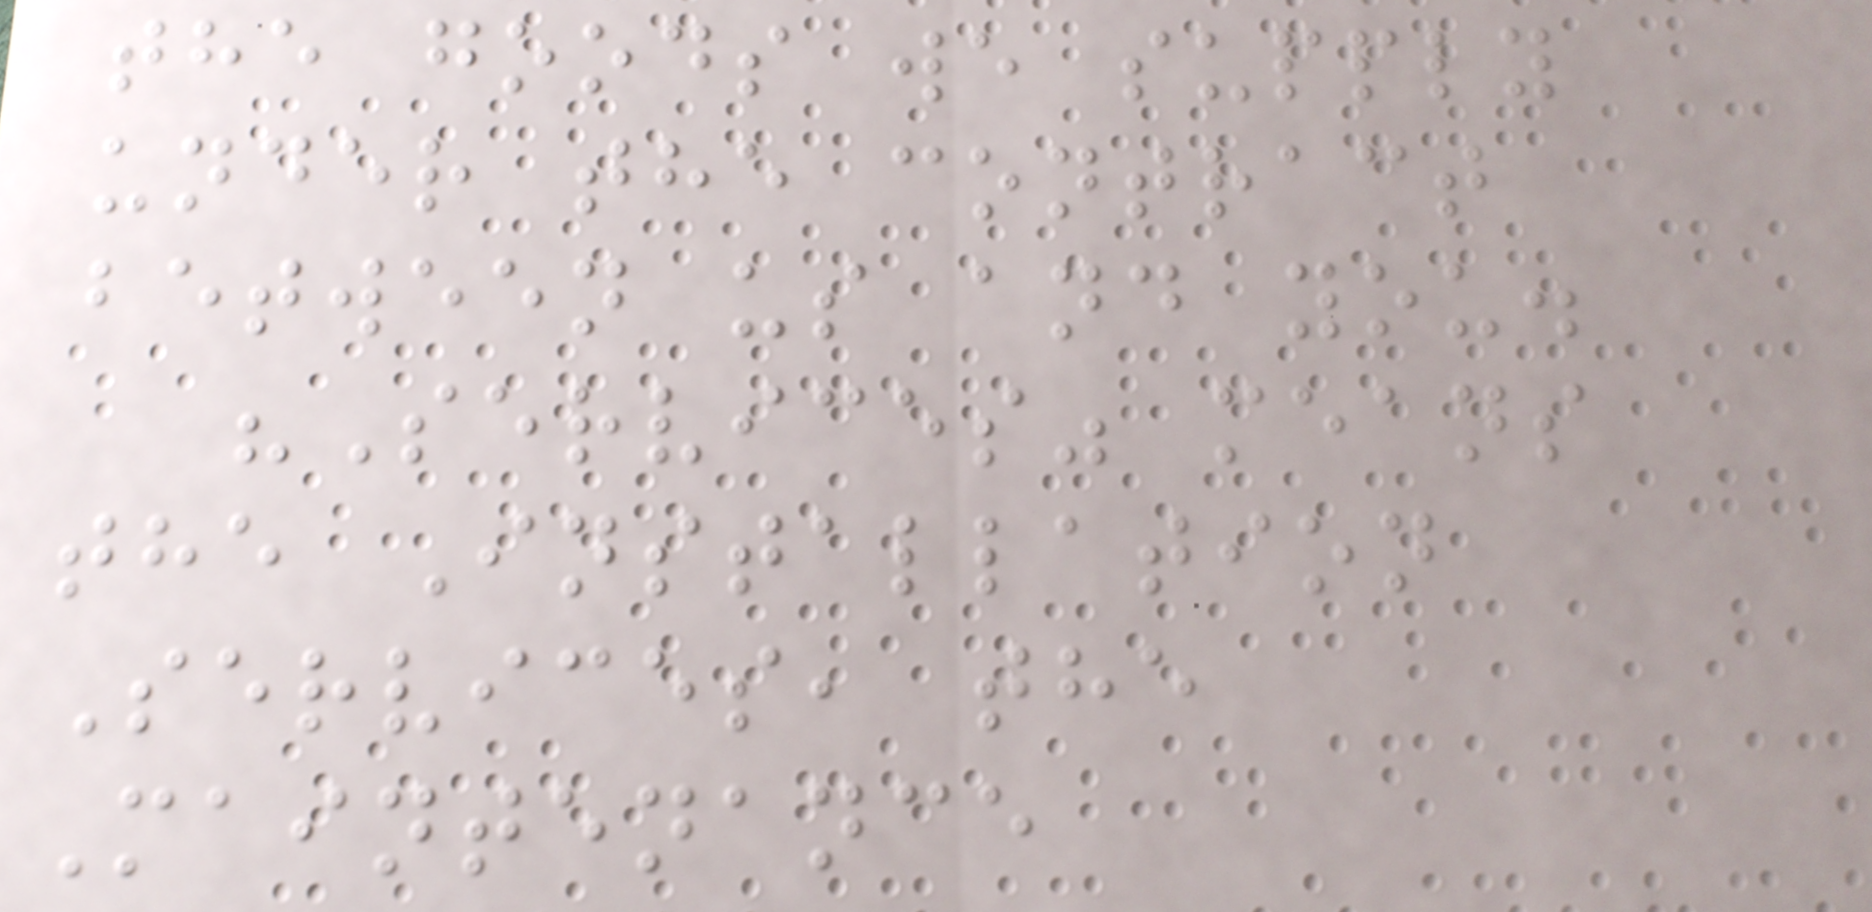the goods we supply
under the contract
between us and you.
"Services" means
the Installation
Services, the
Maintenance
